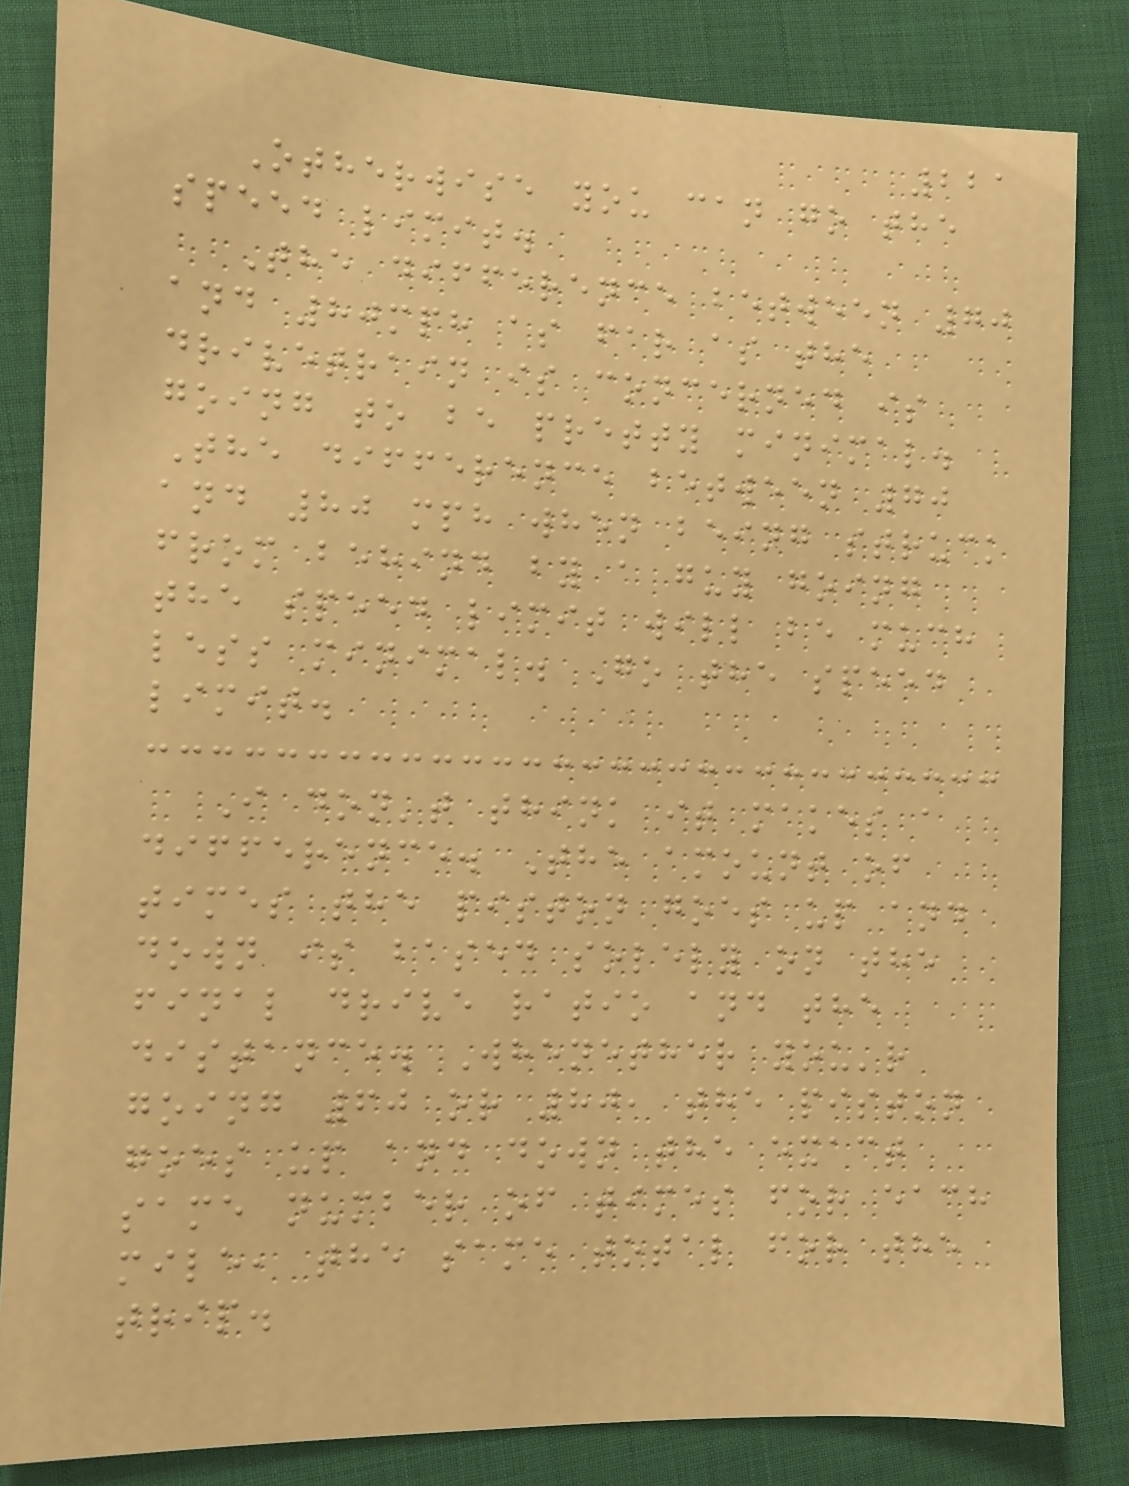221
Otherwise you can go the
speed limit.
The difference between 70
and 80mph as far as the
drivetrain is concerned is
going to be pretty minimal.
The difference between 70
and 80 mph when being struck
from behind by a guy going
the speed limit will be much
less minimal. Go the speed
limit.
I don't think it makes a
difference. The amount of
times the piston goes up and
down is based solely on the
final drive ratio and the
distance. Whenether you'r
going 60 or 80, the piston
goes up and down the exact
same number of times for each
mile, the same total for the
trip.
